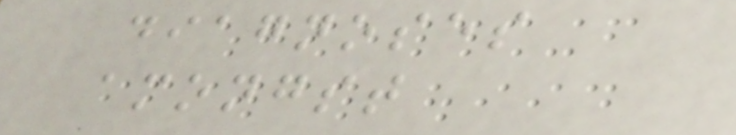diagnoses
amongst
